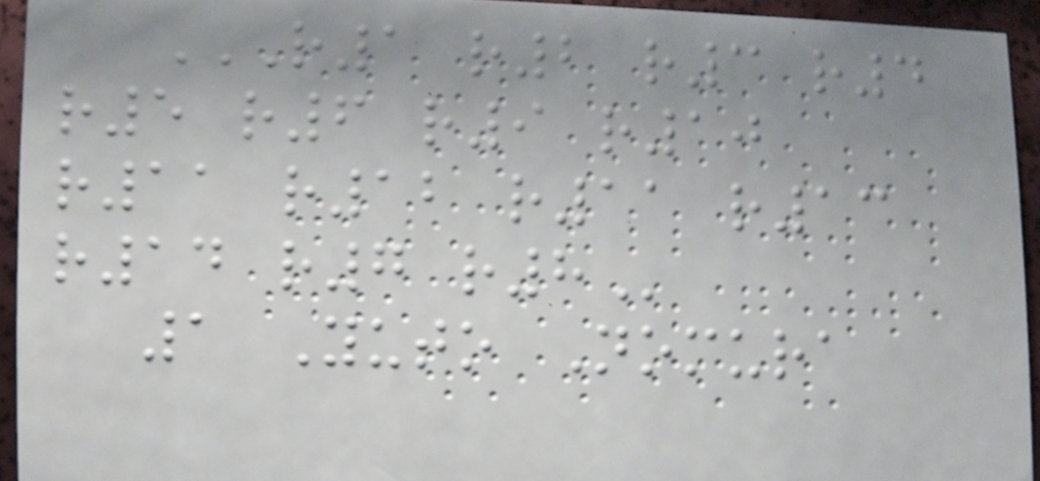R1 R2 R3 R4
R5 R6 R9 R10
R11 R12 R11 R13
R14 R7 R8
1 Yuto Nomura
